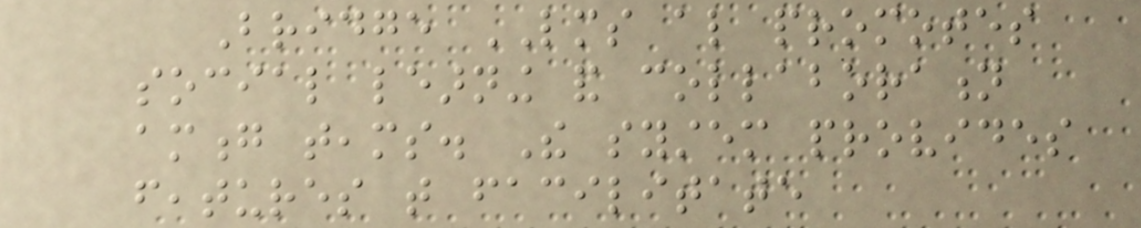Bridge LMS also promotes
social learning and collaboration
among teams. The system provides
features that facilitate
